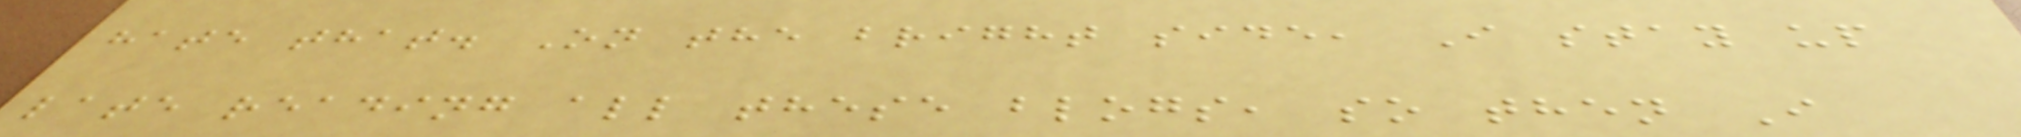hate that. On the bright side, I stay up
late reading all these blogs, so then I
